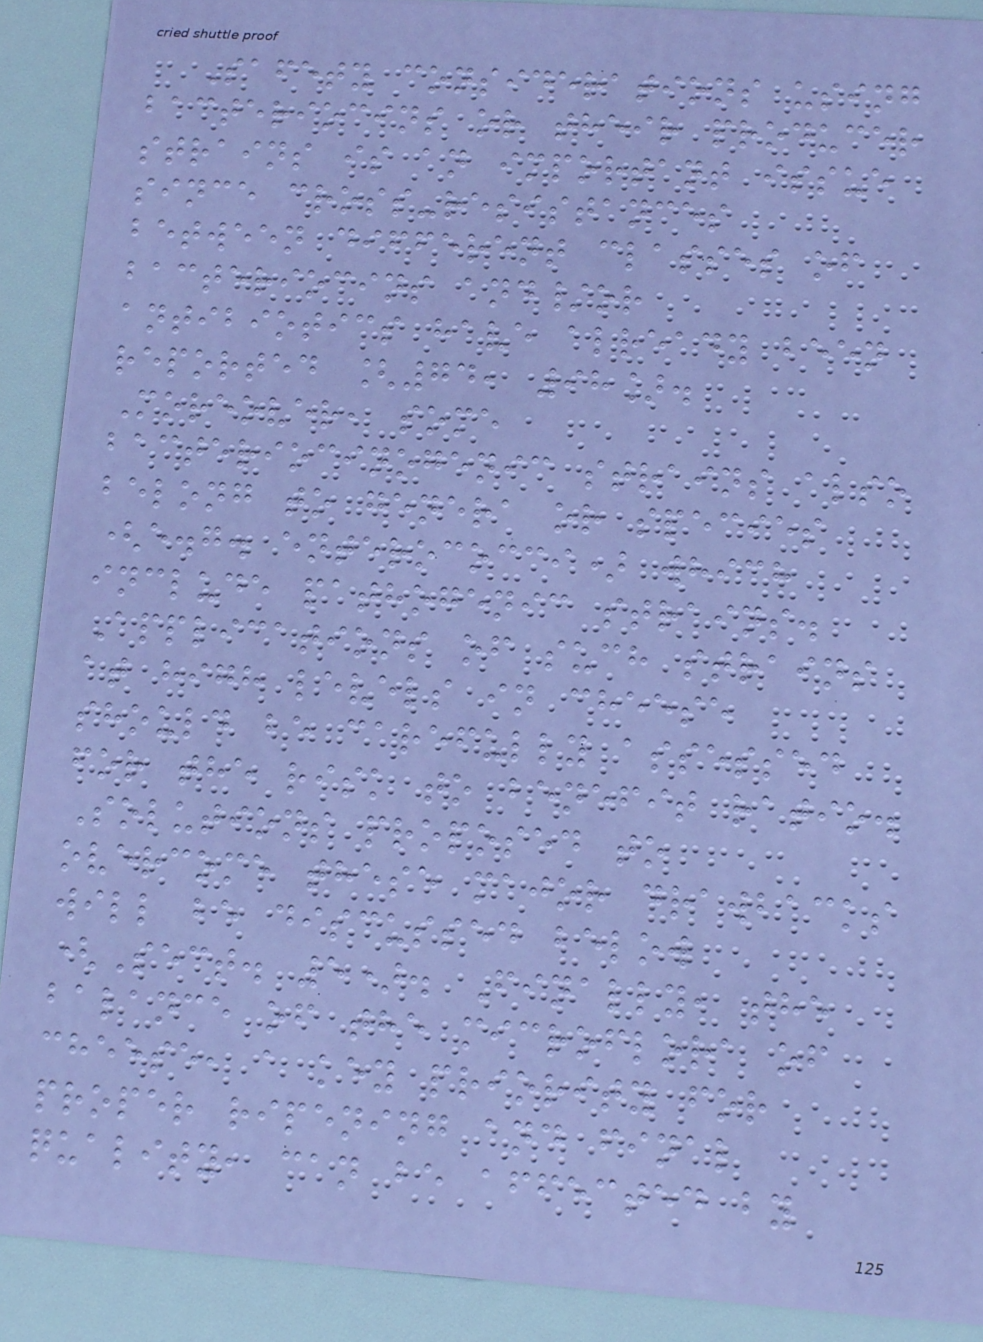Safety considerations using
bacteriocins or their producer
strains is an important issue
since cross-resistances
between different classes of
bacteriocins and/or
antibiotics have already been
reported [74, 98].
Moreover, some
bacteriocinogenic strains also
belong to genera or species
(e.g. enterococci) which
include pathogenic strains.
Applications of such strains
at high levels in cheese
should be carefully assessed
for the risk to benefit ratio.
Solutions proposed to
overcome these major drawbacks
will be discussed below
(Sect. 5). Finally, the
balance of the microflora of
cheese, a key priority for
proper ripening and final
quality, can be affected by
